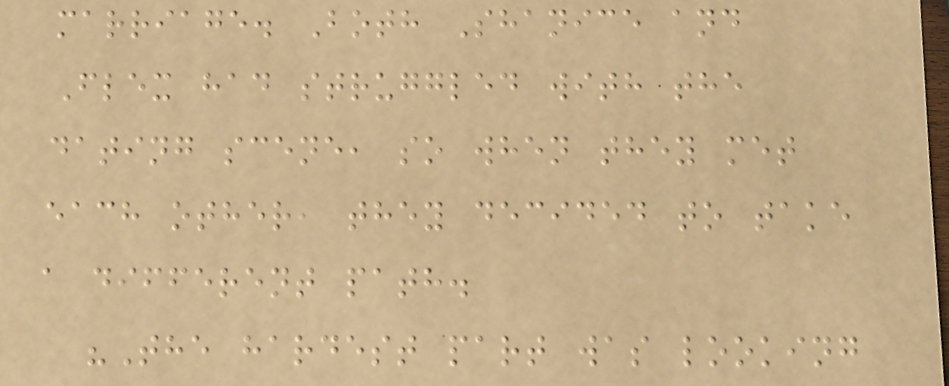marriage. Both Shanice and
Flex had struggled with the
dating scene, so when they met
each other, they decided to take
a different path.
"The hardest part was looking
